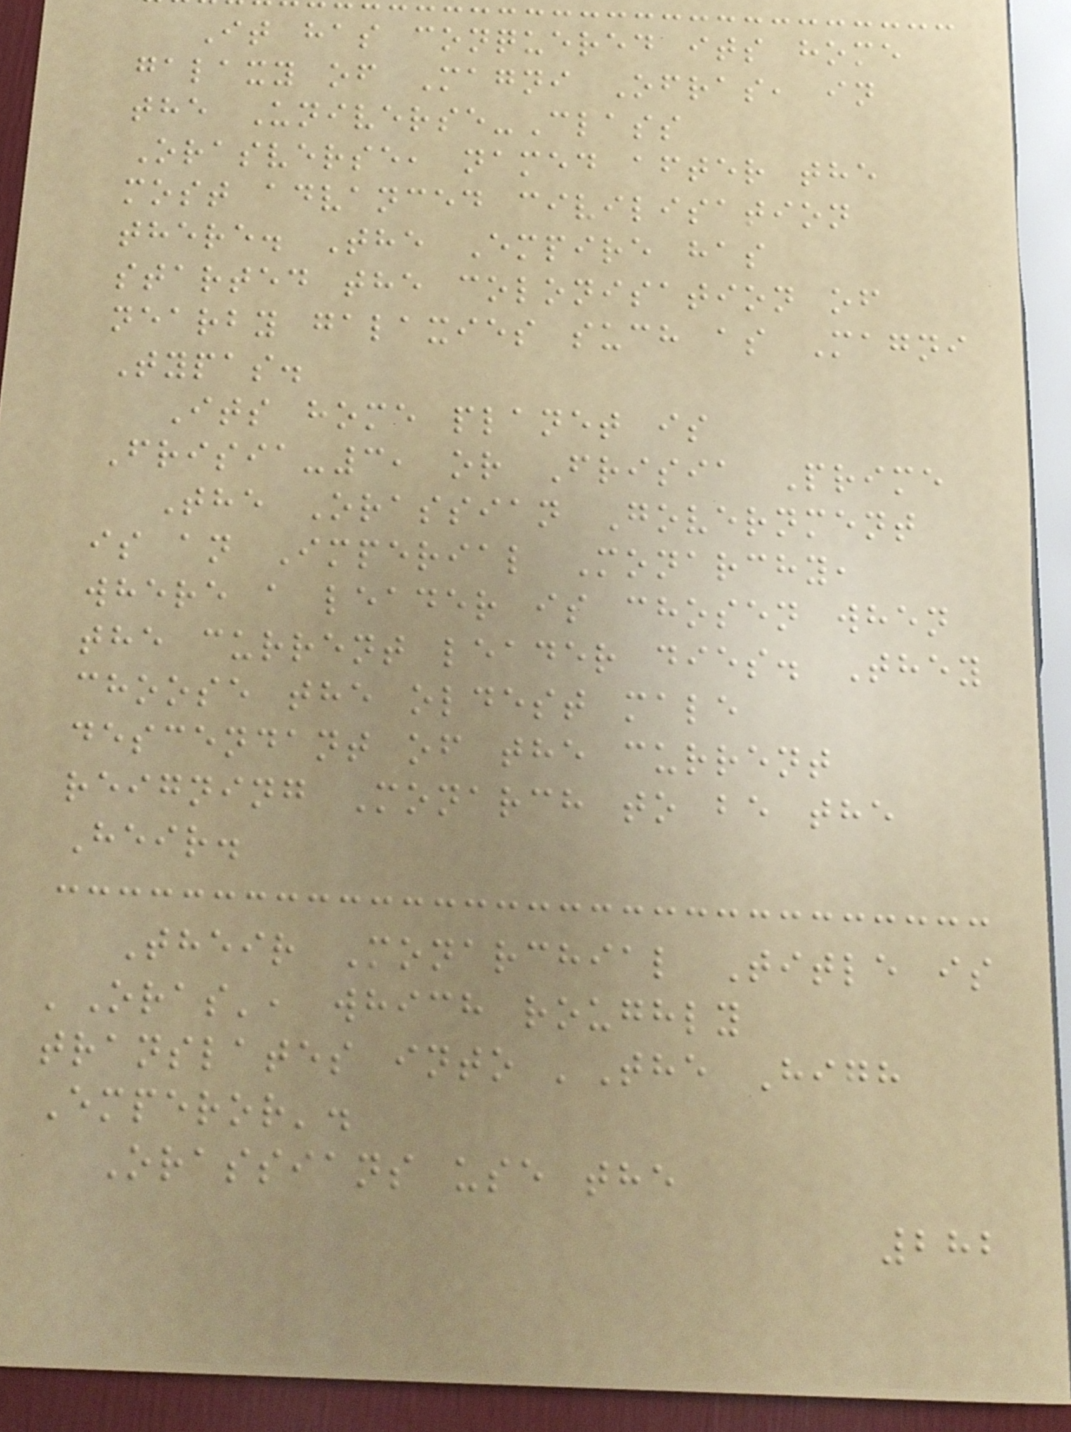It has conquered its home
galaxy of Magni Ofras, in
the Universe-Class
Orasverse, named after the
most advanced civilisation
there. The Empire has
started the colonisation of
nearby galaxies such as Magni
Typas.
Its home planet is
Frisia-3, or Frisia Prime
The Orassian Government
is an Imperial Monarchy,
where a leader is chosen when
the current leader dies. They
choose the oldest male
descendant of the current
reigning Monarch to be the
Heir.
Their Monarchial Title is
'Oras', which roughly
translates into 'The High
Emperor'.
Orassians use the
282
